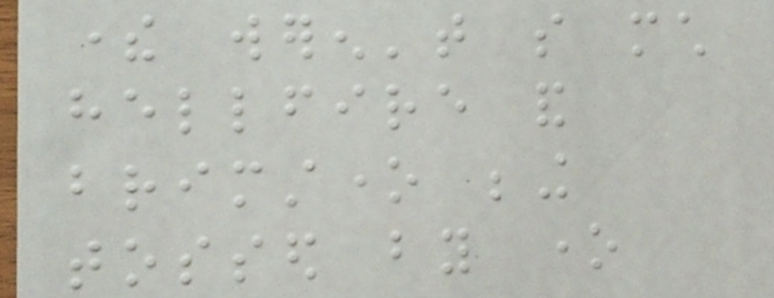there weren't so much
hellfire and
brimstone being
tossed by one
